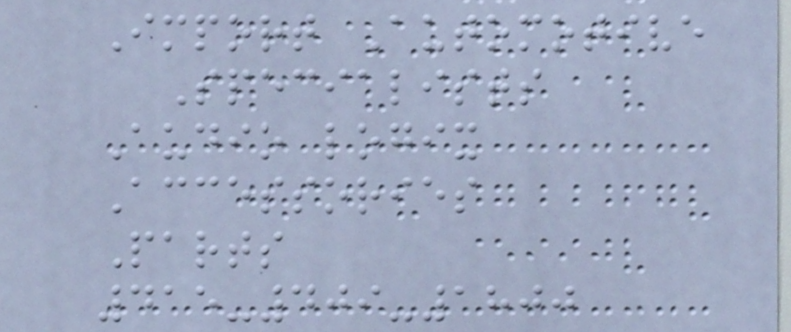Import Automotive
Specialists
Audio logix
Accessories
Parts
415-409-1800
